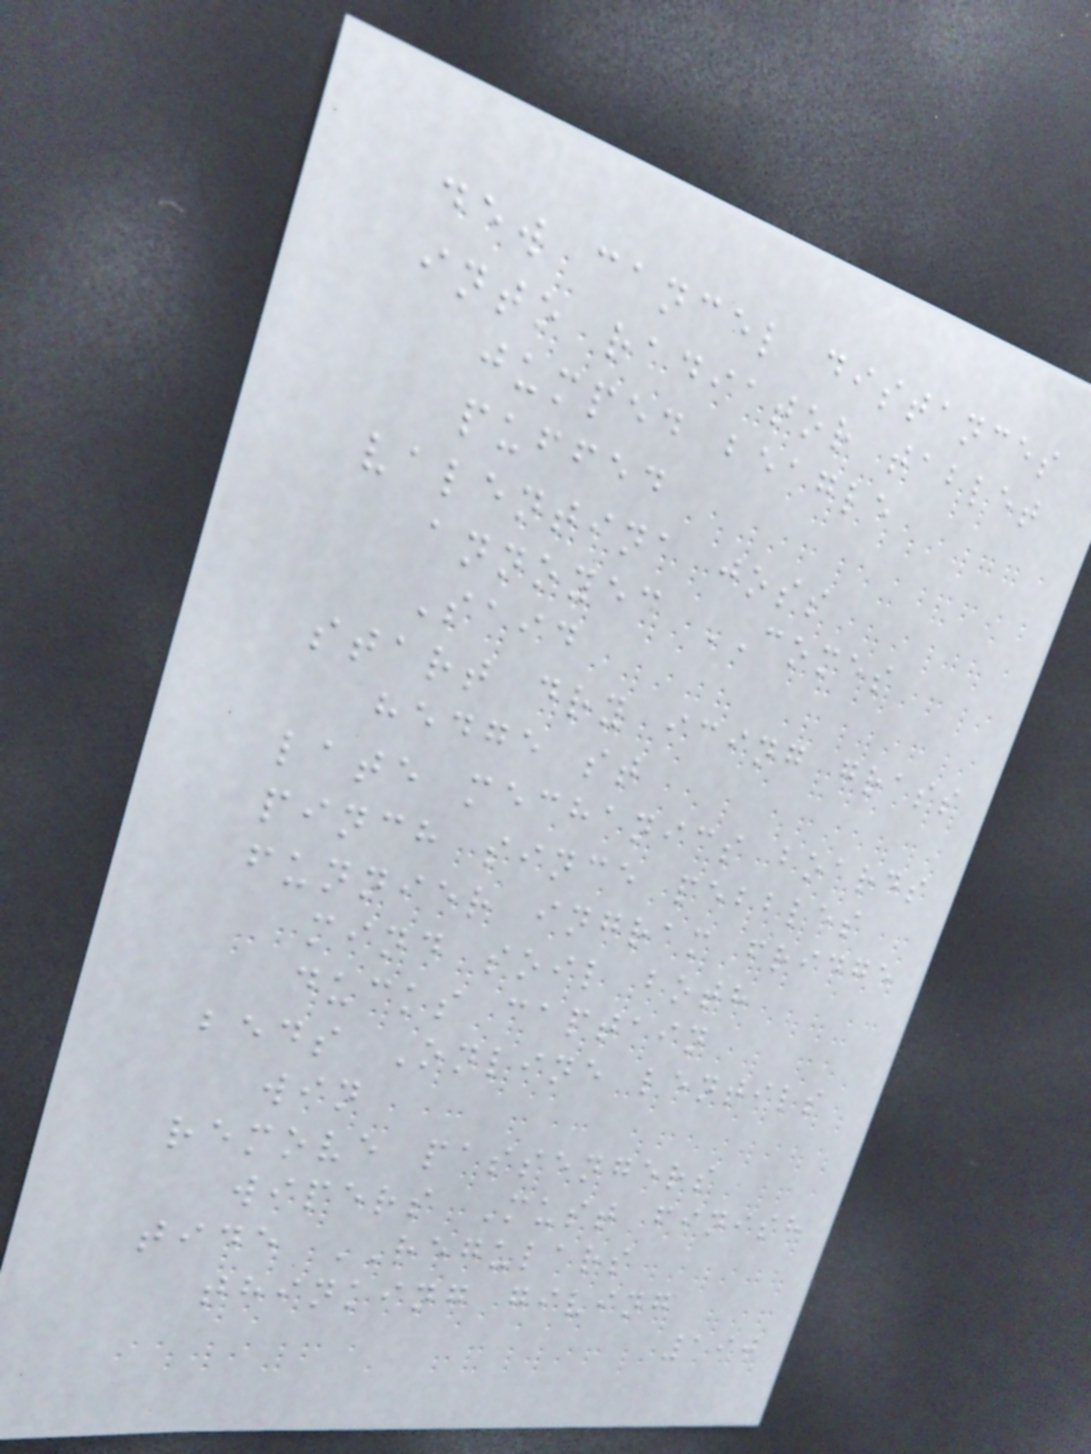dew cancel distances
into radiator tablet
jumped beagle
puffed
valentina joss
annoyed COMES
Said
start dry icing grass
hedge st
late mechanics boards
pinch since pebbles
funnier ingram fridge
mind soil both
ducks captain
beds Online lentils
win
remove passengers
wipers Must finish
tide REGULARS
thinking giving
190
